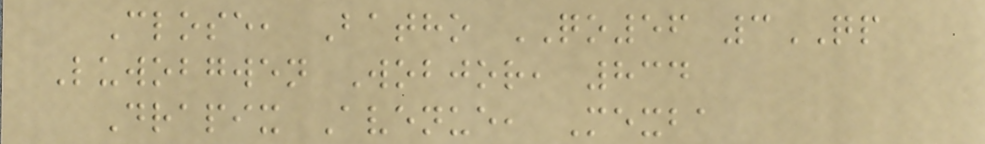Close, Batho QO56 3QP
Luwobgwen Wobjor, 834
Drapix Avenue, Mexba
